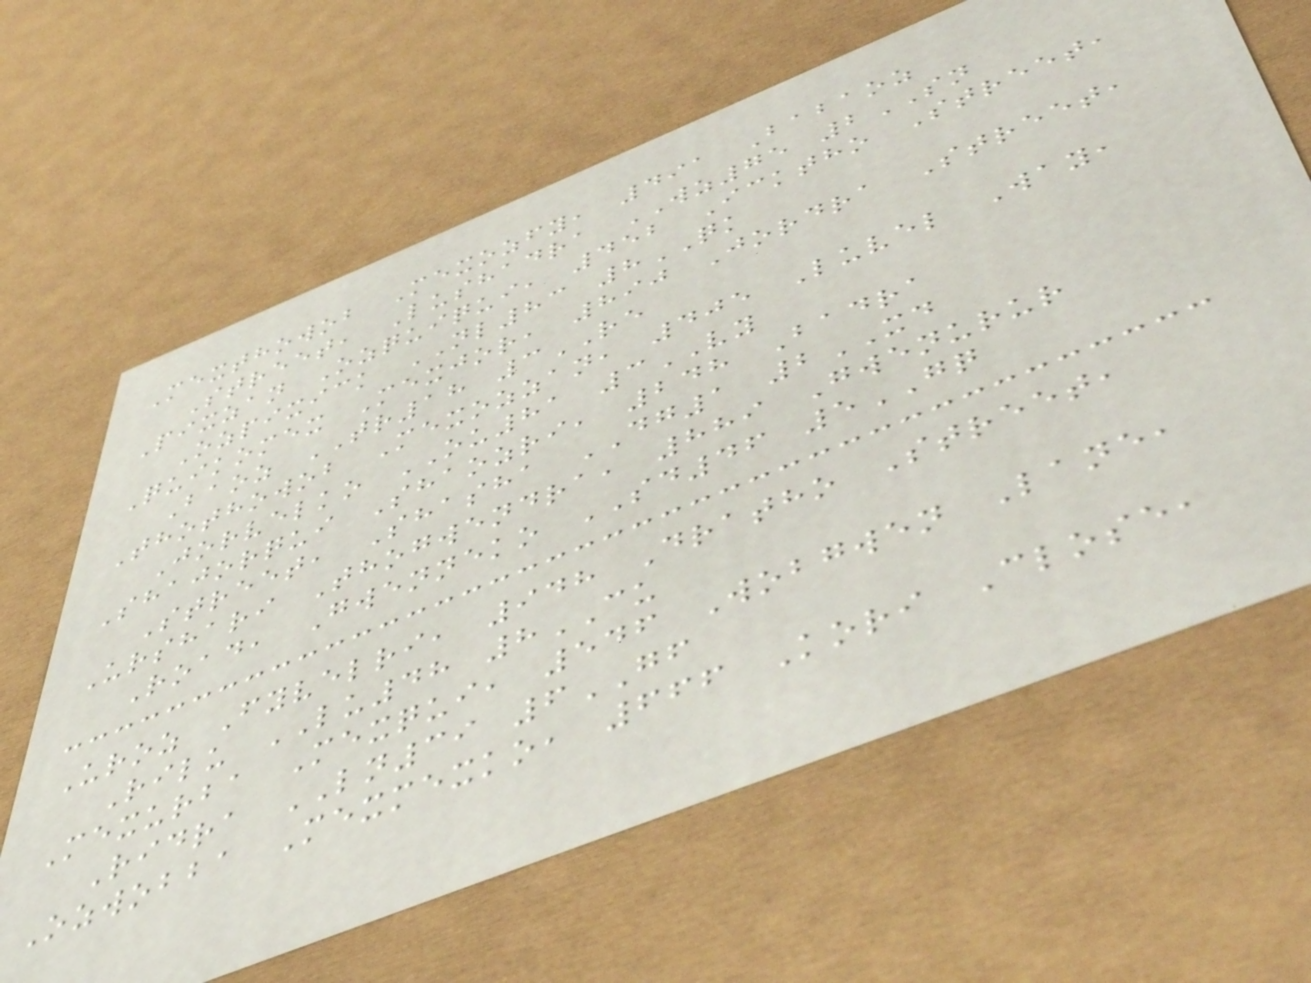Mexthowob Mexozfy, 491 Babaoz
Street, Lushadra WZ75 2SN
Pixzan Ozquiqui, 452 Icktho Street,
Ozpixick NL83 8QK
Quikomex Mexjor, 890 Jordra Street,
Baoz TR18 3RE
Thothowob Mexozzan, 405 Luvel Way,
Jorvelko OU81 3VY
Shajorqui Shaozri, 248 Badra
Street, Shasha DG1 2XD
Urshari Thogwendra, 889 Gwenurur
Road, Gwenneko SD46 5GQ
Uroz Fyvelri, 948 Dratho Street,
Rilu LU48 8CU
Mexurba Mexqui, 546 Wobgwen Lane,
Ridra LN39 6GF
Ozwobba Mexmexko, 666 Kori Close,
